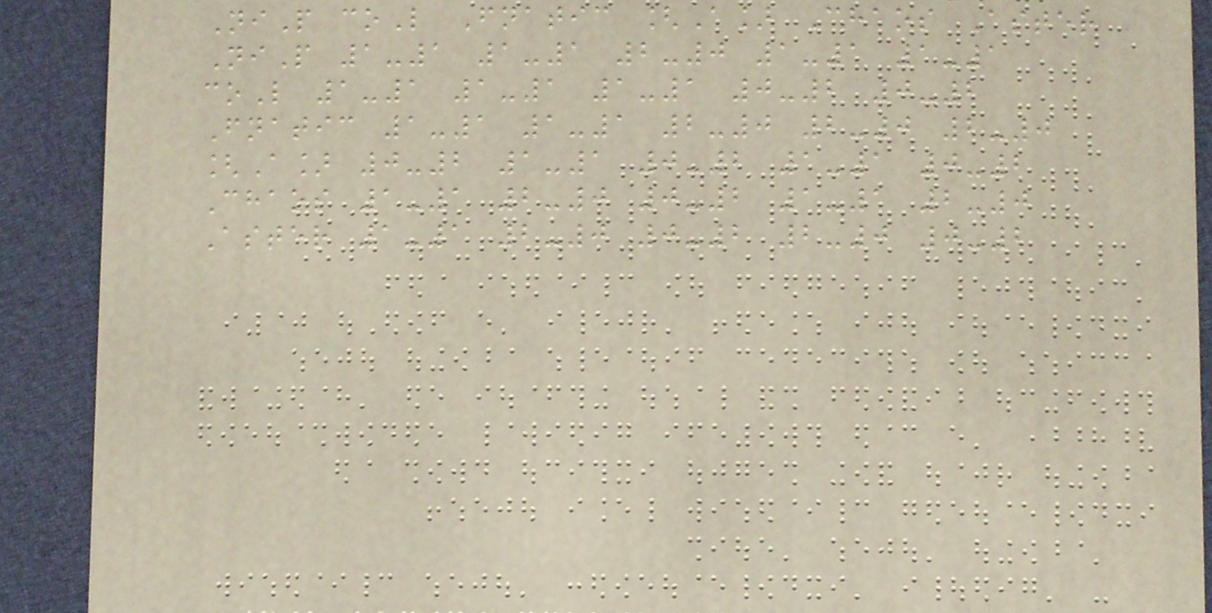NiP coL Fnatic [A] Chaos Aster
NiP 1-1 1-1 2-0 1-1 1-1
coL 1-1 1-1 1-1 0-2 0-2
Fnatic 1-1 1-1 2-0 2-0 2-0
[A] 0-2 1-1 0-2 1-1 0-2
Chaos 1-1 2-0 0-2 1-1 2-0
Aster 1-1 2-0 0-2 2-0 0-2
